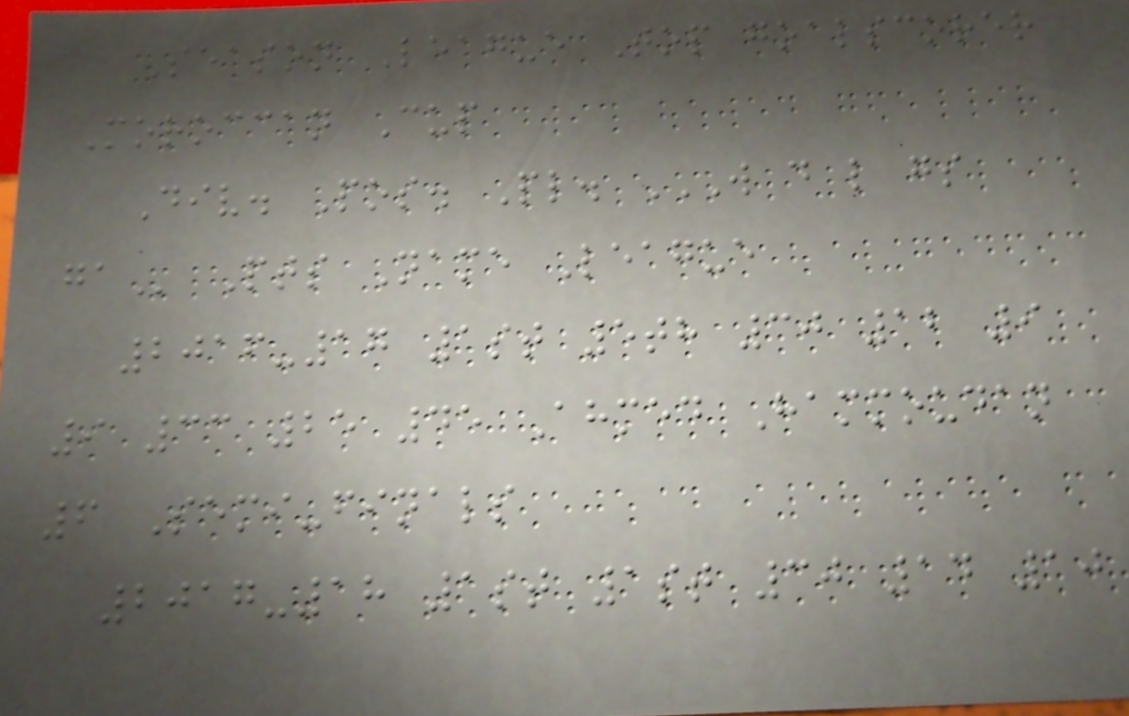Season League Top goalscorer
Moroccan Cup
Div. Pos. Pl. W D L GS
GA Pts Name League
2016-17 1st 5th 30 12 9
9 33 25 45 Ahmed Hammoudan
6 Semi-finals
2017-18 1st 1st 30 14 10
